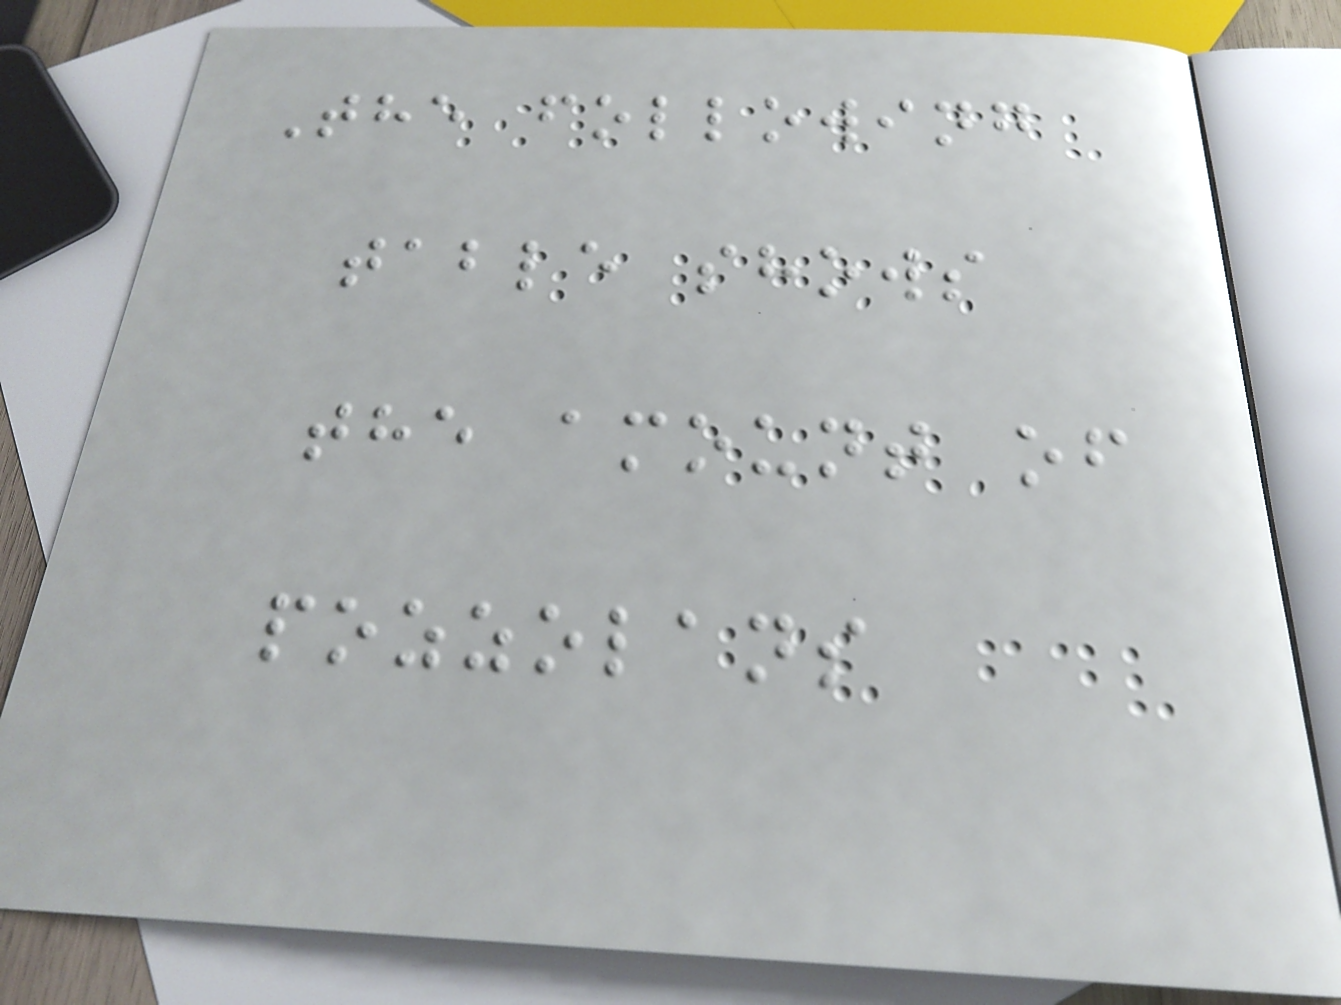The following
table shows
the amount of
pozzolans
